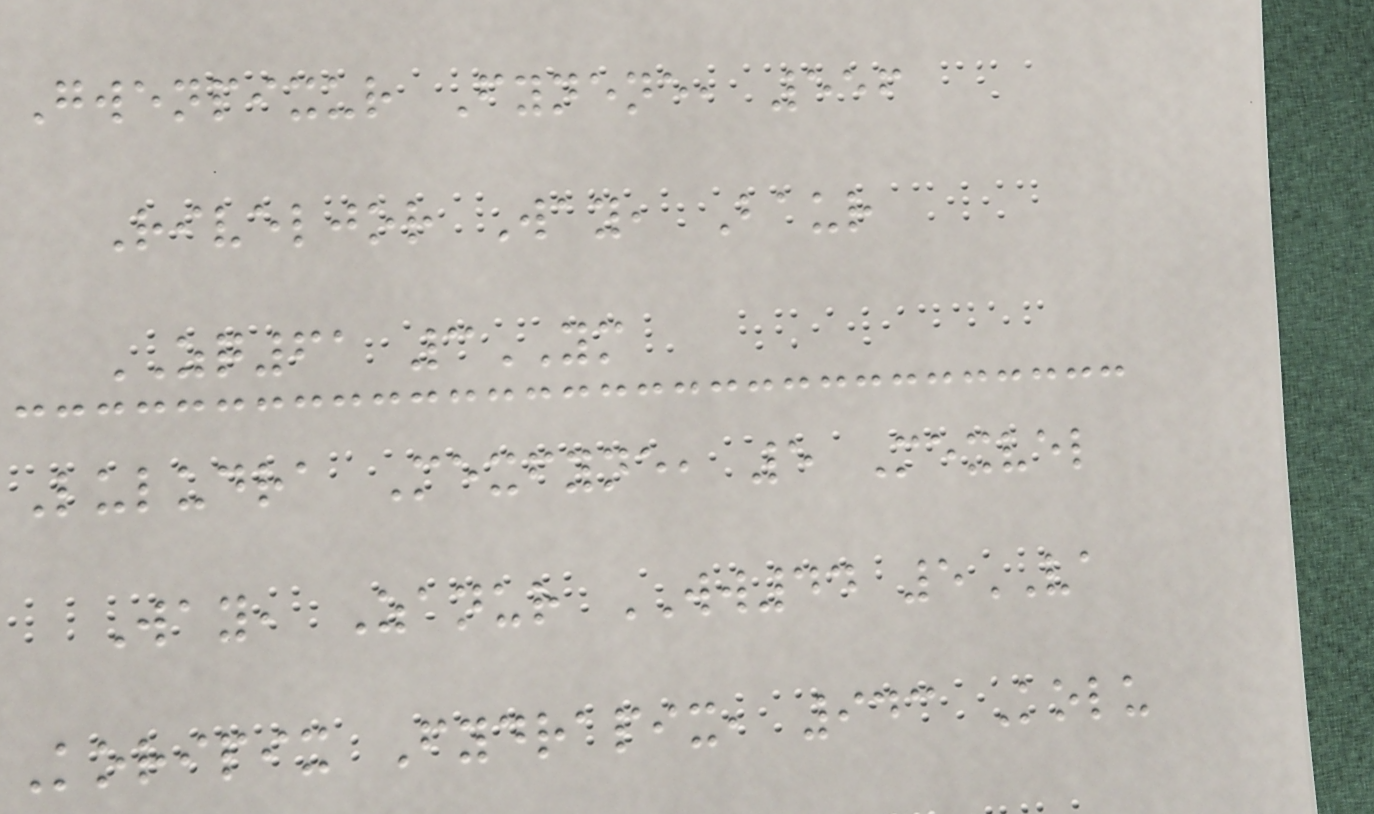Gwenpixur Fynene, 556
Riveljor Way, Baur
ZQ61 3YM
Luludra Mexfyne, 5 Mexvel
Way, Zanur WW44 5VA
Koripix Fydrapix, 943 Kolu
